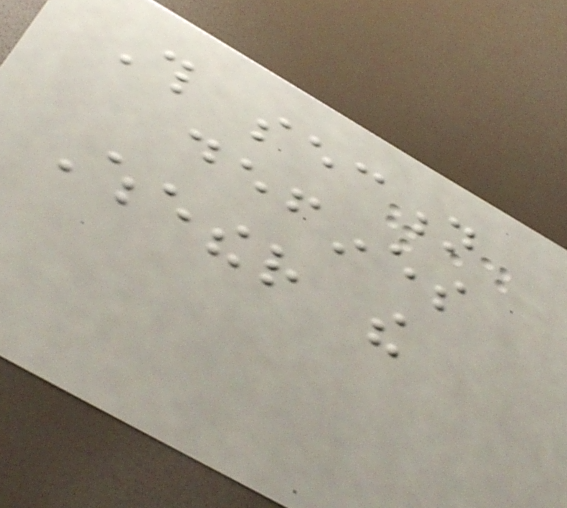This section
defines
Whether the
